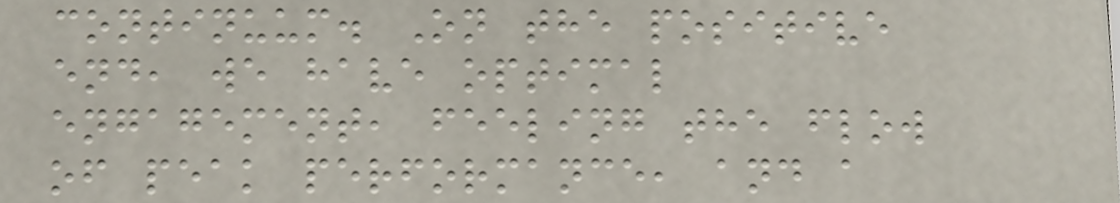continuum. On the positive
end, we have optimal
engagement, feeling the flow
of peak performance, and a
